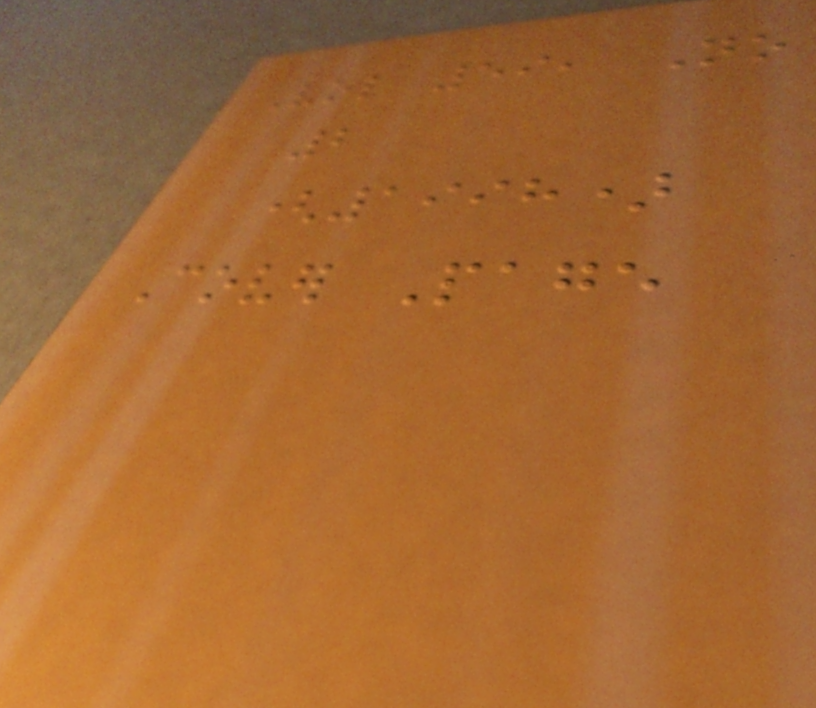Vol 59, No
2
(1998)
Cover Page
